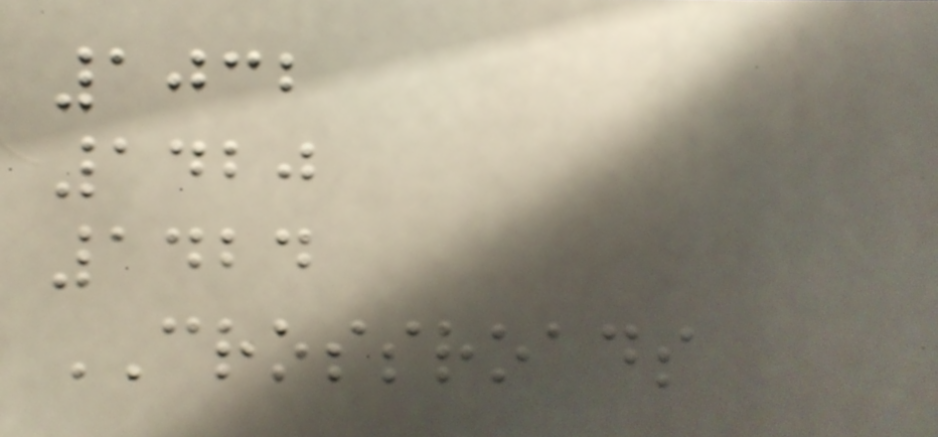1032
1420
1424
CROSSROADS
